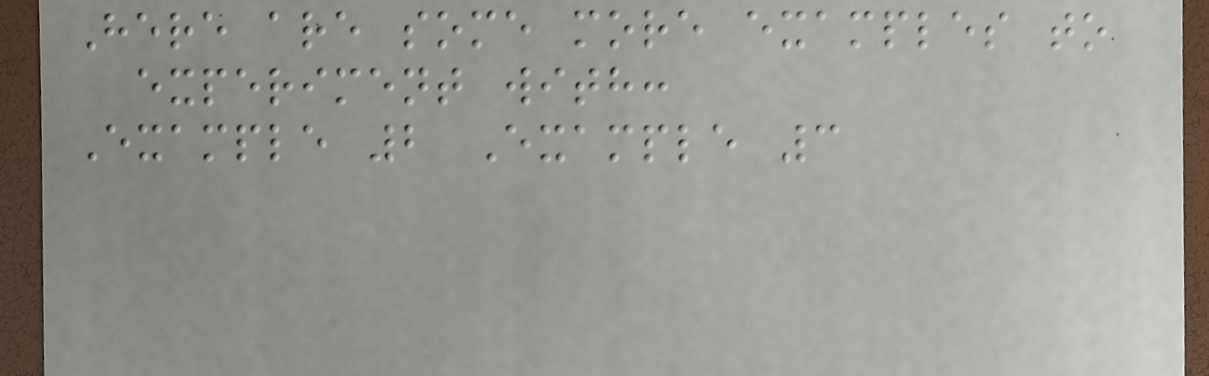Here are some more examples to
experiment with:
Example 2 Example 3
